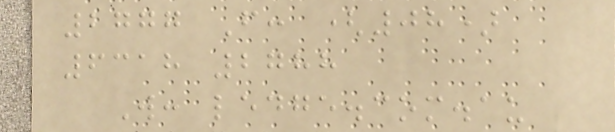2777 F: (08)
6318 2788
W: ledge.com.au
